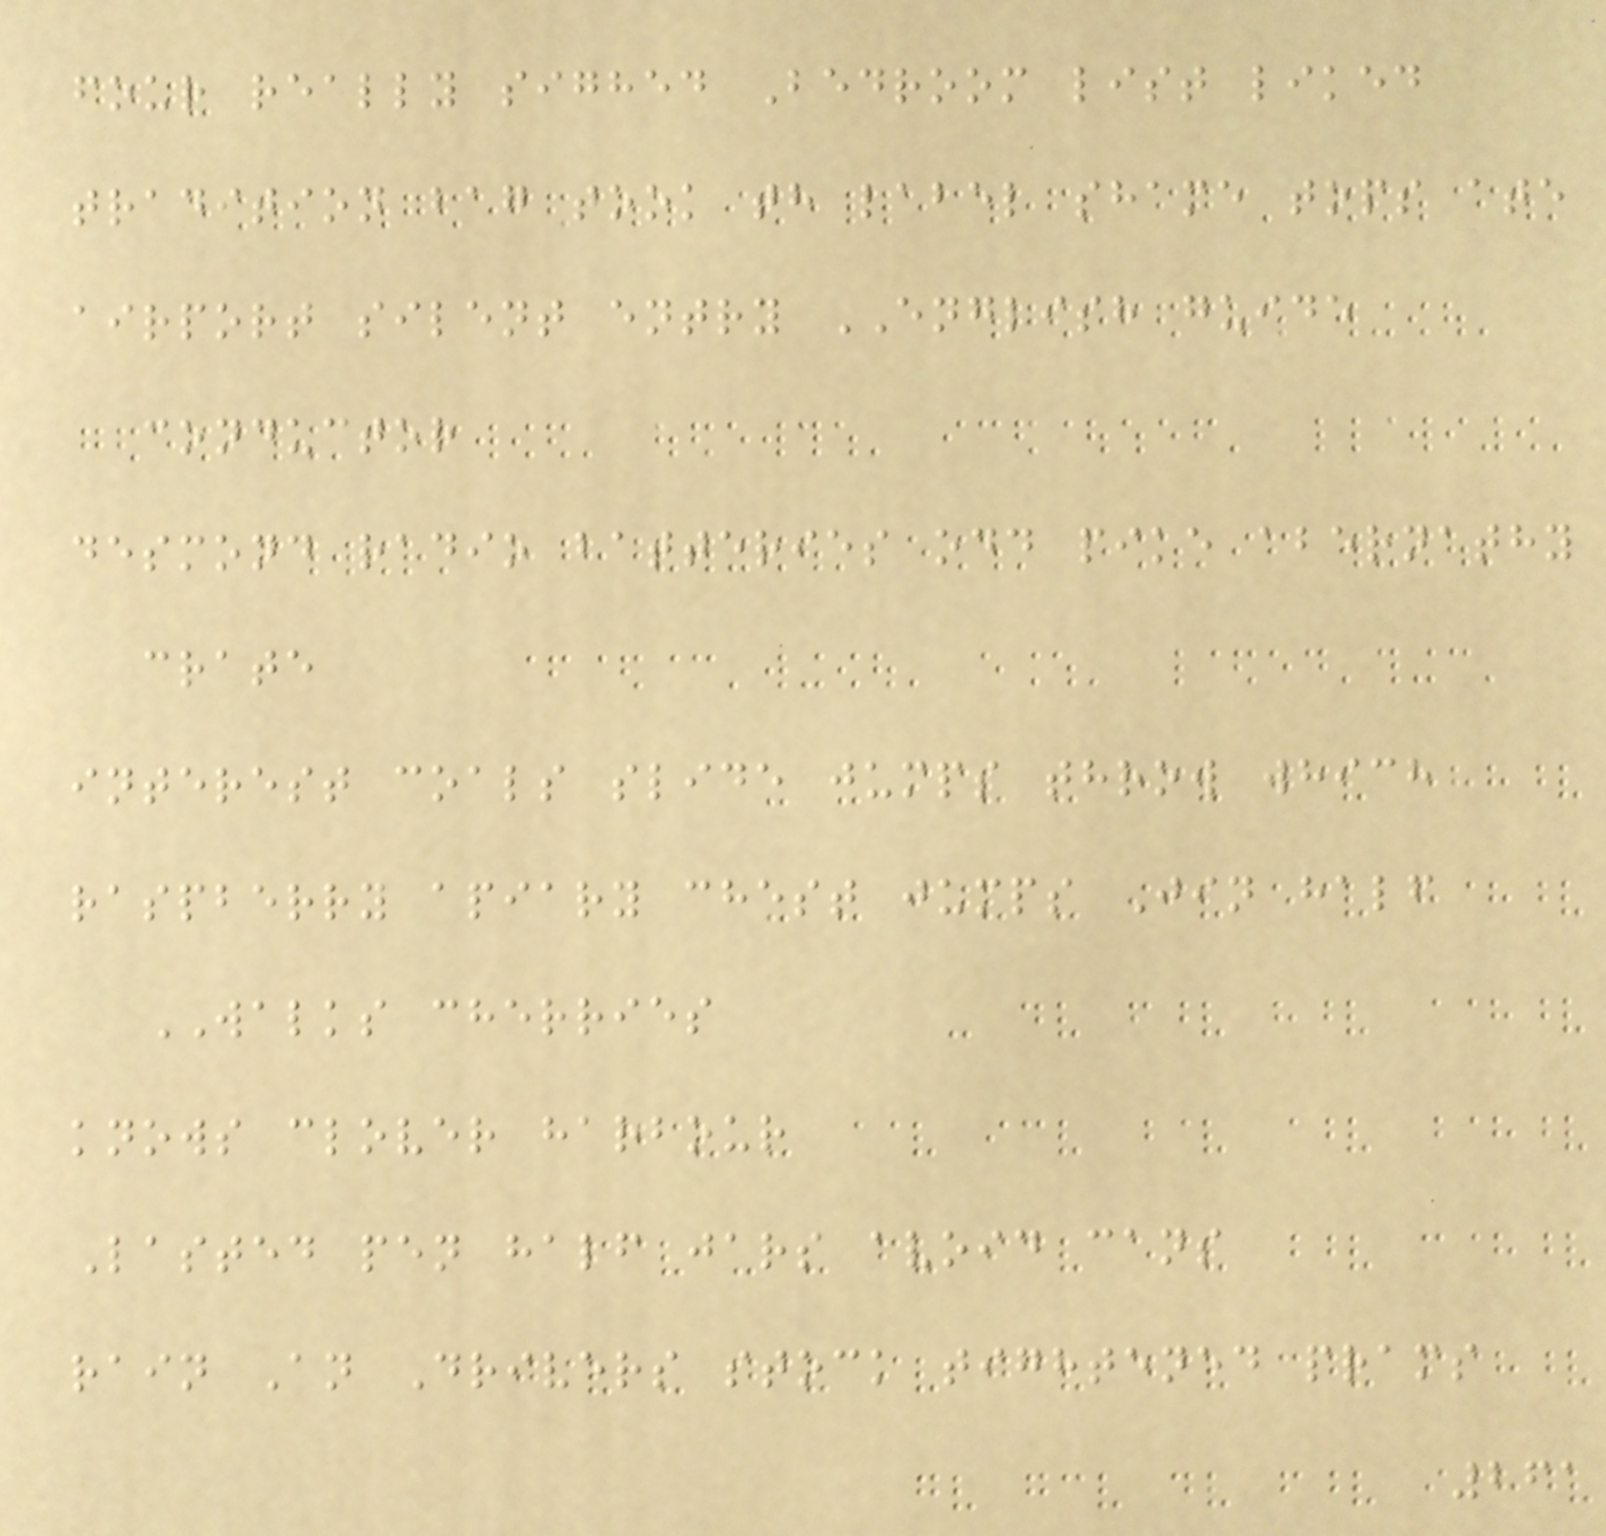four really sighed Bedroom list liked
tradition bag took th label shame tops ate
airport silent entry ENGLISH guide
conductor
desmond radio batteries odd pike abernathy
crate
interest coals slide jumps throw which
raspberry apiary chest jumps Jin half
WALKS cherries
knows clover harbour
Lasted pen half jars avoid cans
rain An Drivers stock tightened prams
261
